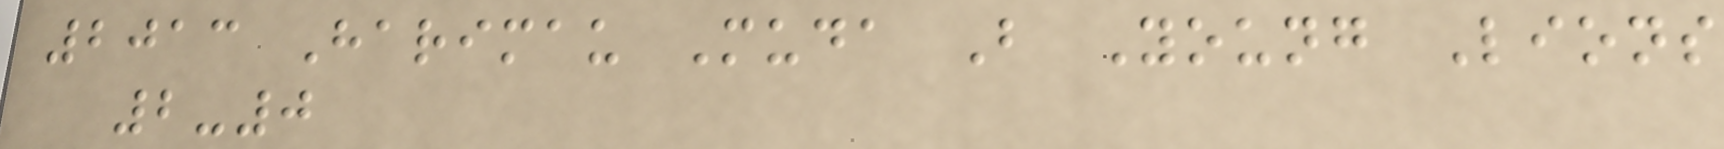2013 Harimau Muda B Young Lions
2-0
